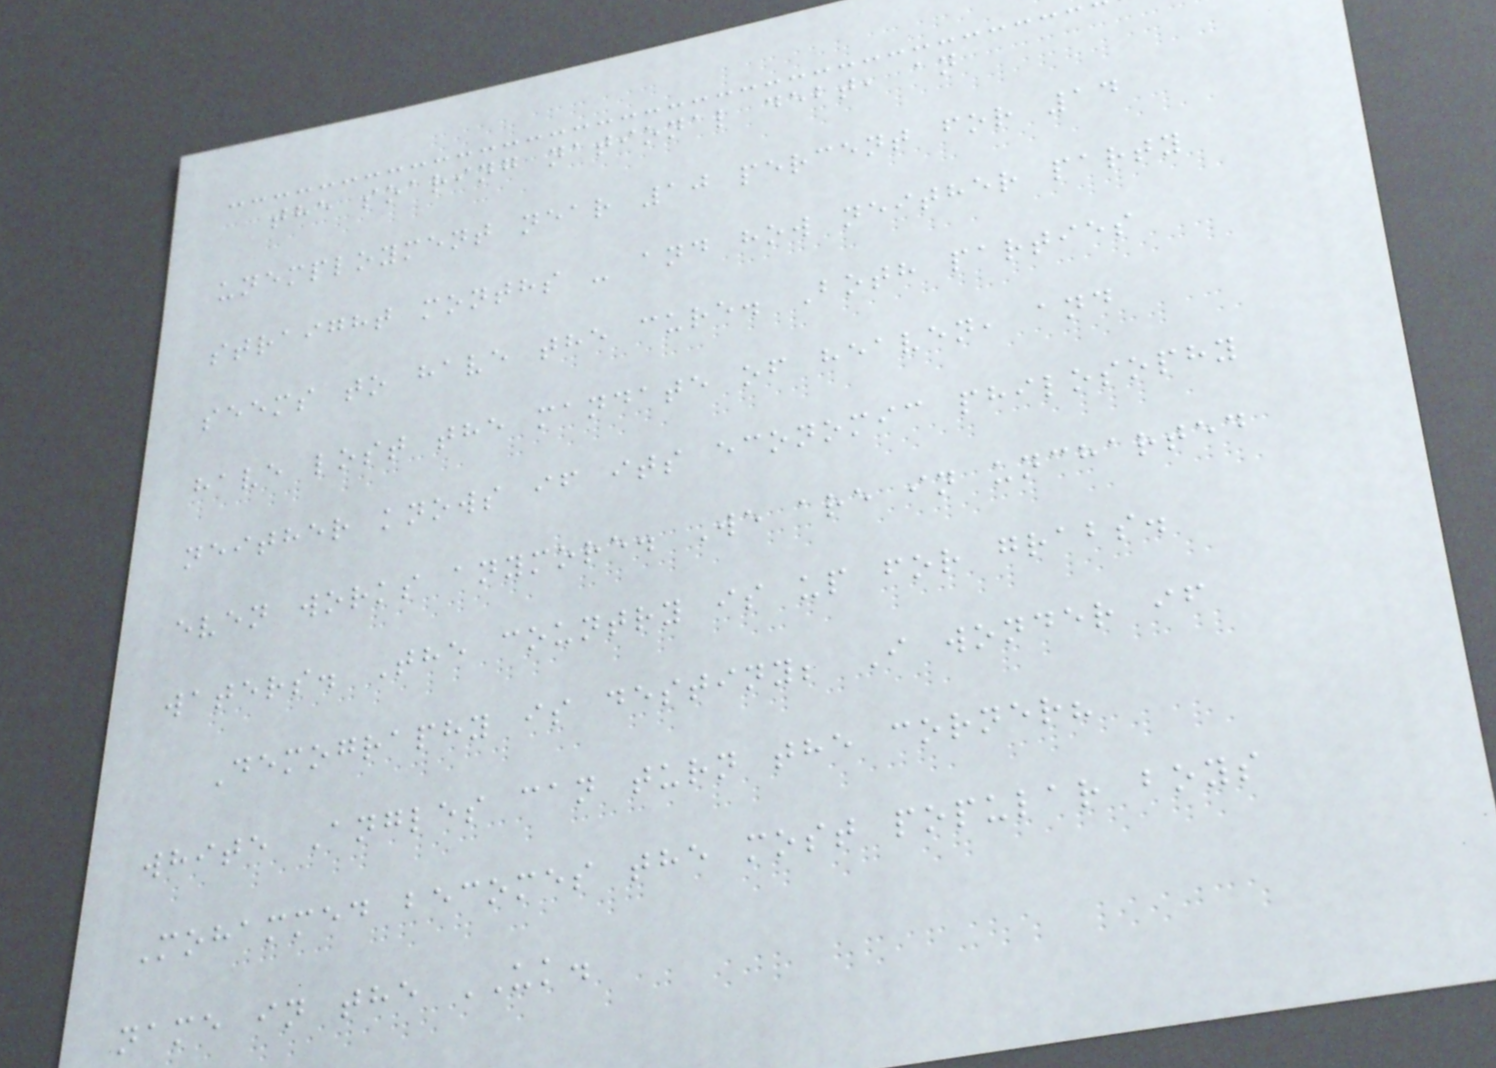the soaring national debt, an
unemployment near 10 percent for 14
straight months - and how neither party
seems to have the cure. Both parties
have lost the mandate of heaven, and
neither knows if its economic philosophy
even works anymore. We are in uncharted
waters. The country is up for grabs.
Demography is destiny; I wonder if
white Angles can turn the corner?
Mohammed becomes the most popular boys
name in the UK.
